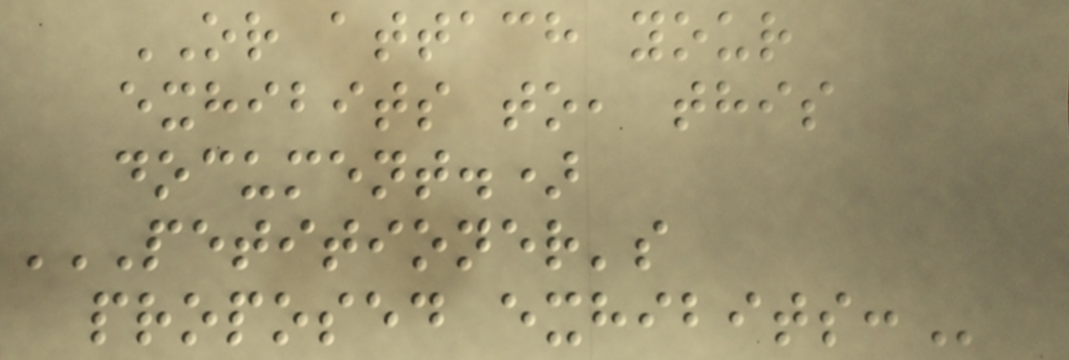OR attach your
exhibits to, this
document.)
PETITIONER'S
PROPOSED EXHIBITS:
